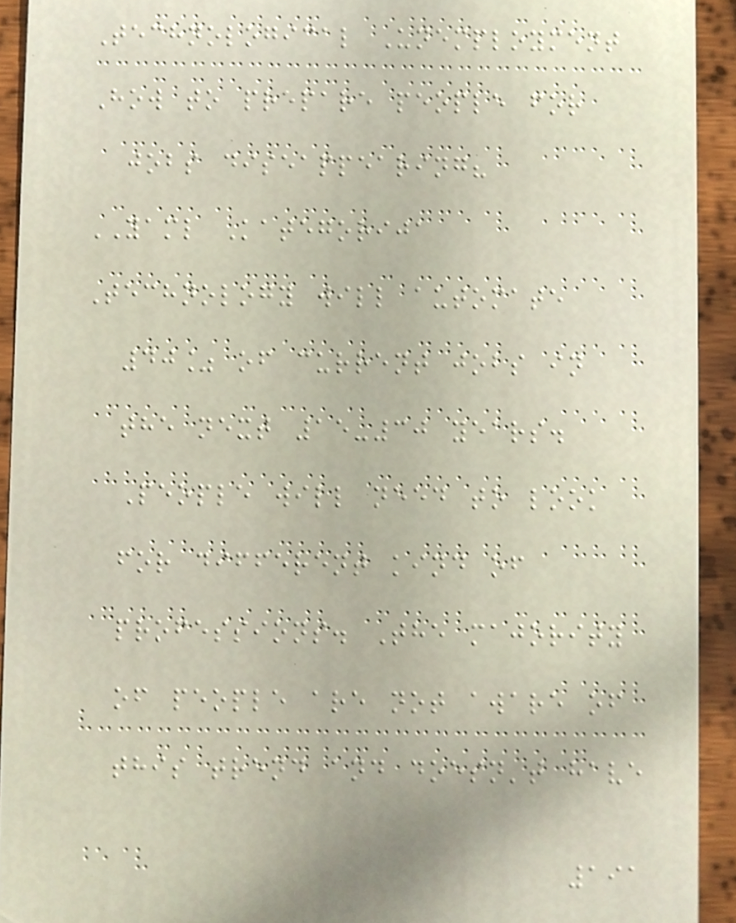Technological Unemployment
How to prepare people for
jobs diseappearing?
YAML Kategorija
Technology will automate
40% of current jobs in
the next 15-30 years.
People will need to look
for different kind of
professions. The majority
of people are not aware of
this trend and doesn't have
191
